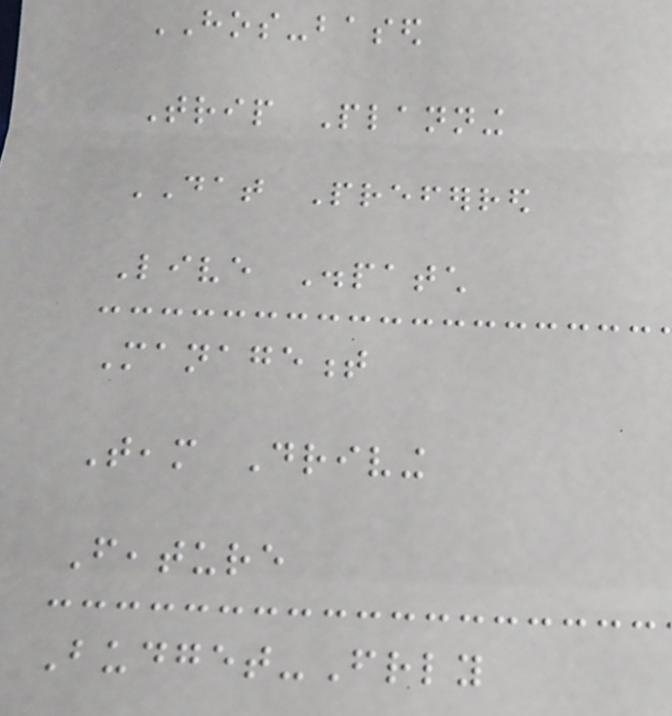HOS-based
Trip Planning
DAT Preferred
Live Dispatch
Management
Team Driving
Feature
Budget-Friendly
